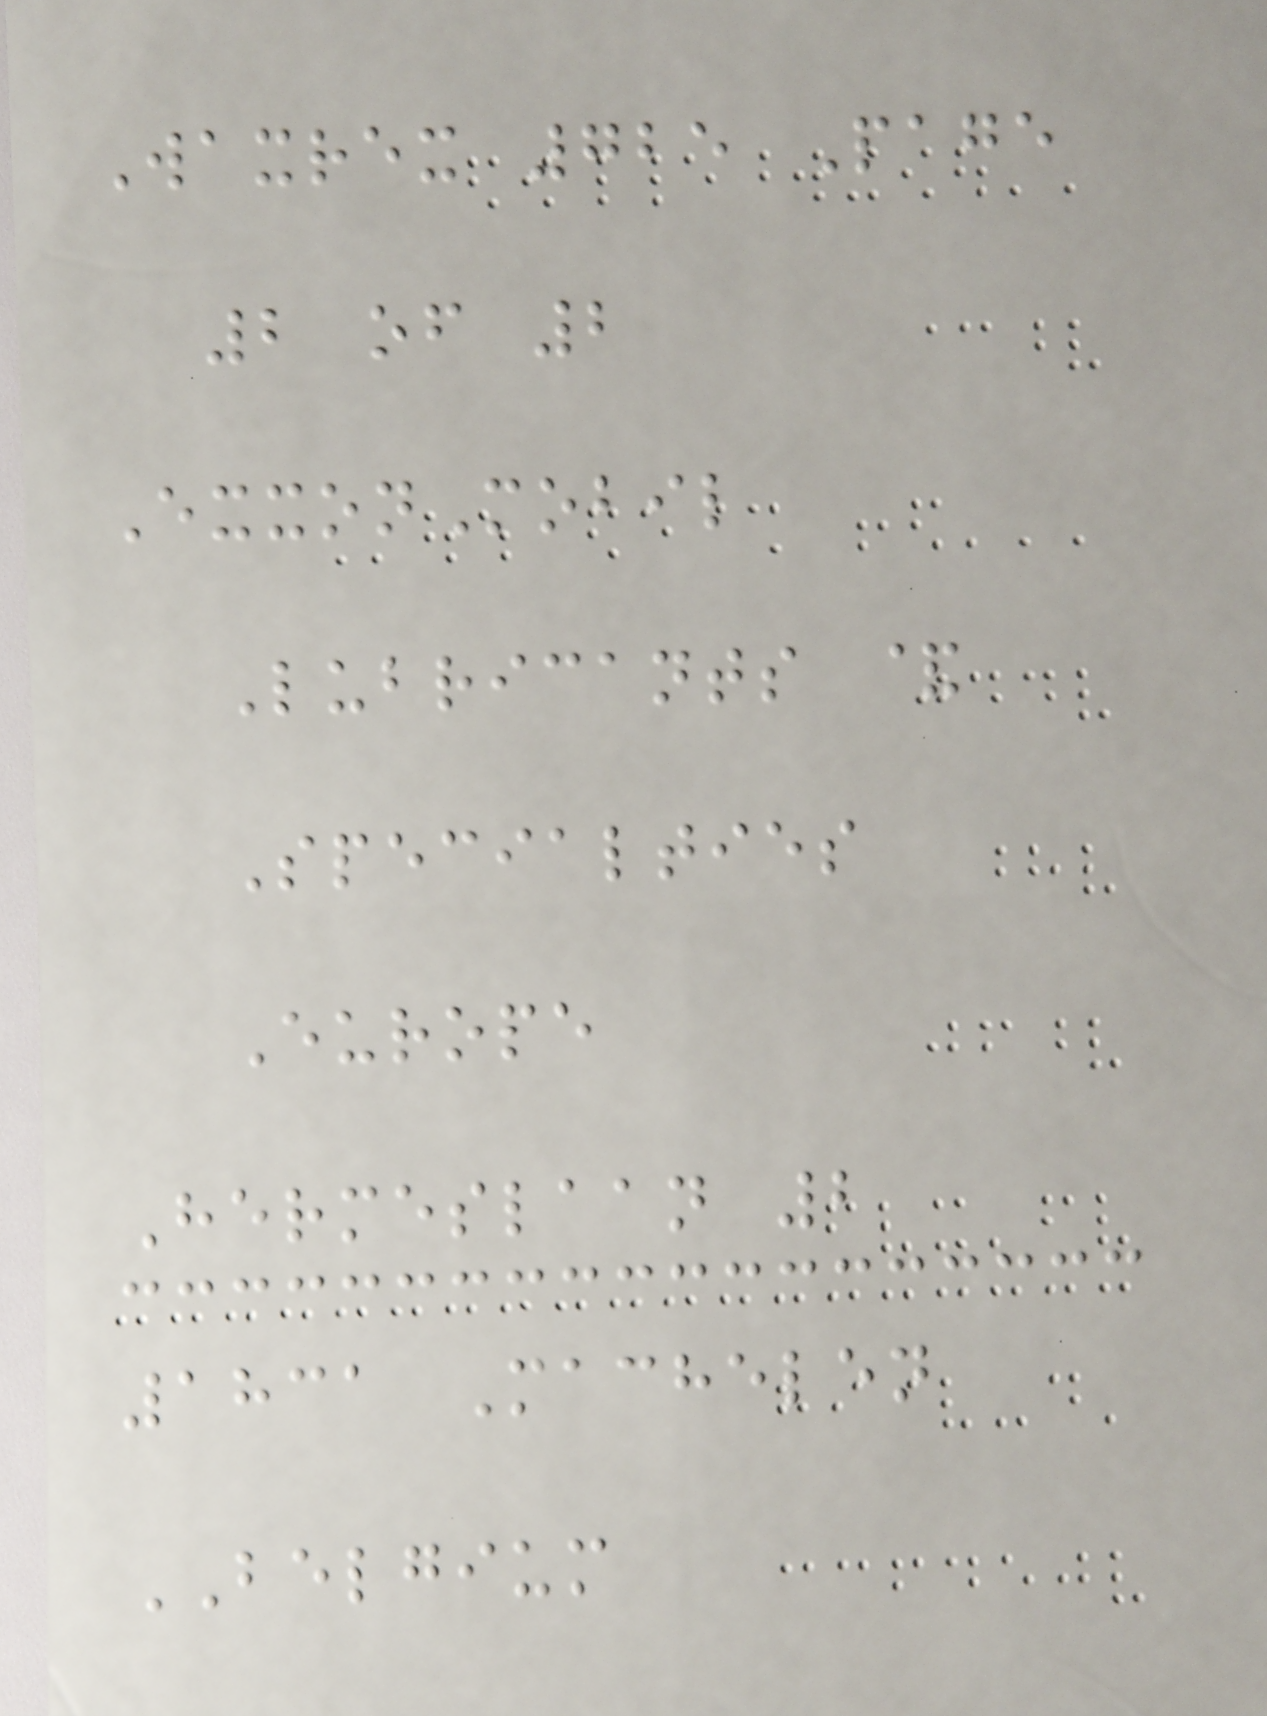Waxrex 725 Page
2 of 2
ExxonMobil
Lubricants &
Specialties
Europe
Hermeslaan 2
1831 Machelen
BELGIUM
